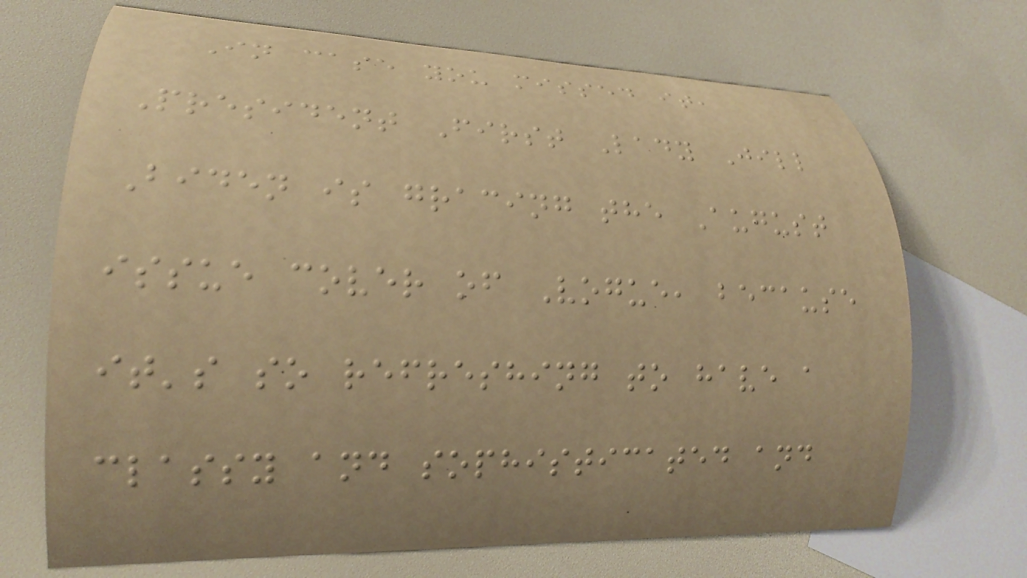In case you missed it,
President First Lady Jill
Biden is gracing the August
issue cover of Vogue, because
it's so refreshing to have a
classy and sophisticated and
